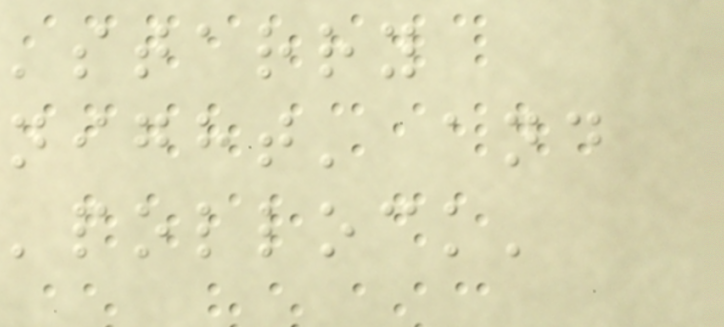'starry
night' and
'pollock'
